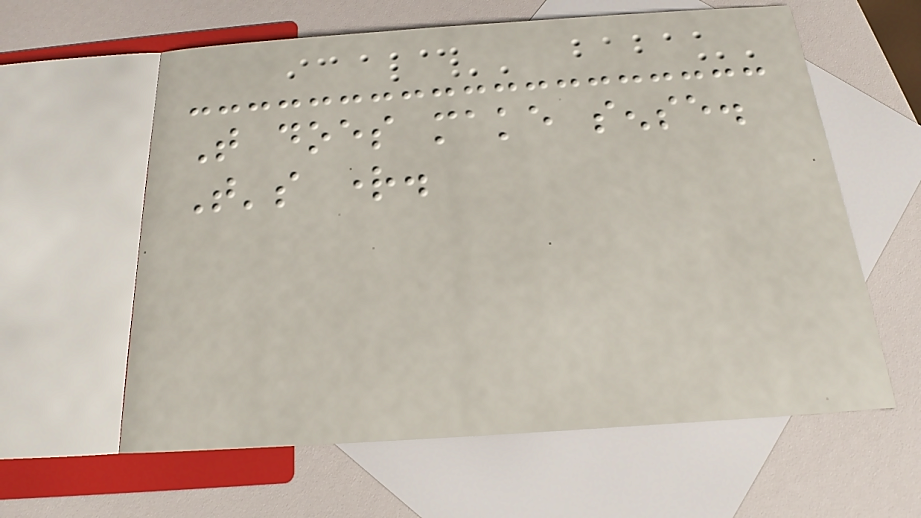That does make sense.
That's right.
